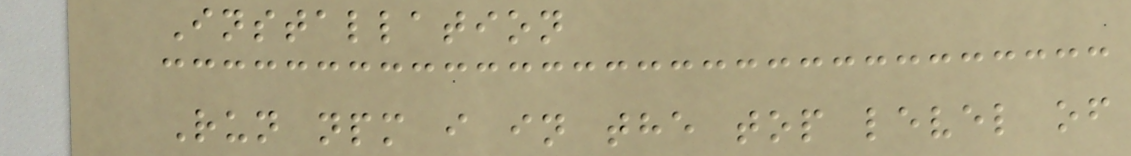Installation
Run npm i in the top level of
